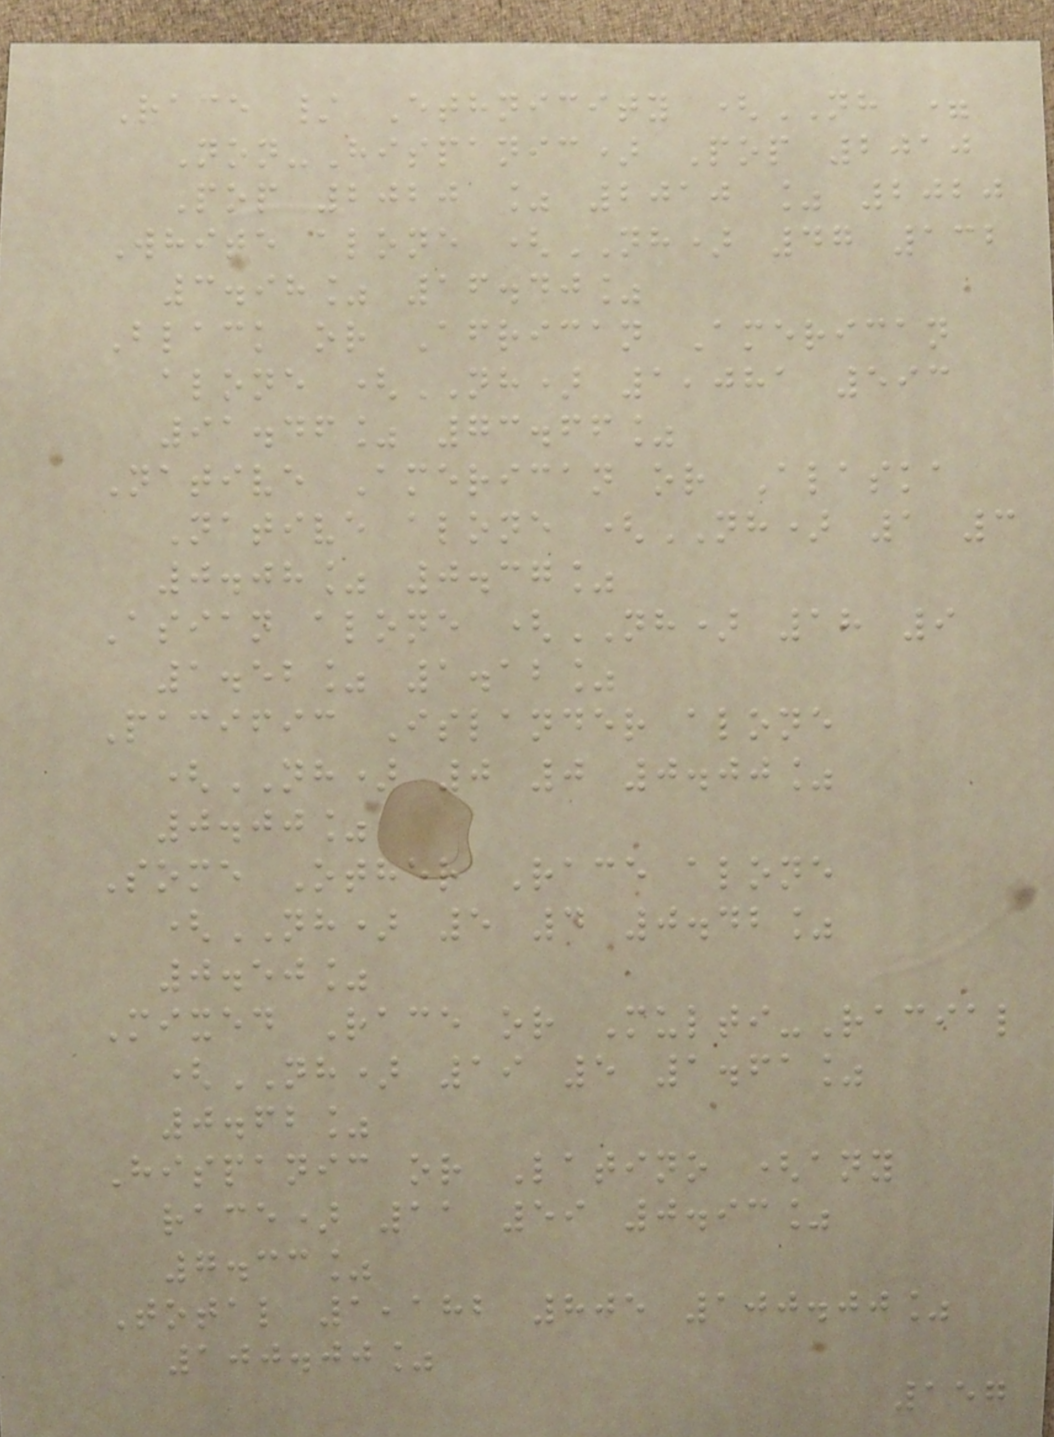Race / Ethnicity (NH =
Non-Hispanic) Pop 2010
Pop 2020 % 2010 % 2020
White alone (NH) 47 132
3.98% 16.40%
Black or African American
alone (NH) 1,081 593
91.46% 73.66%
Native American or Alaska
Native alone (NH) 1 3
0.08% 0.37%
Asian alone (NH) 18 9
1.52% 1.12%
Pacific Islander alone
(NH) 0 0 0.00%
0.00%
Some Other Race alone
(NH) 5 4 0.42%
0.50%
Mixed Race or Multi-Racial
(NH) 19 5 1.61%
0.62%
Hispanic or Latino (any
race) 11 59 0.93%
7.33%
Total 1,182 805 100.00%
100.00%
157
